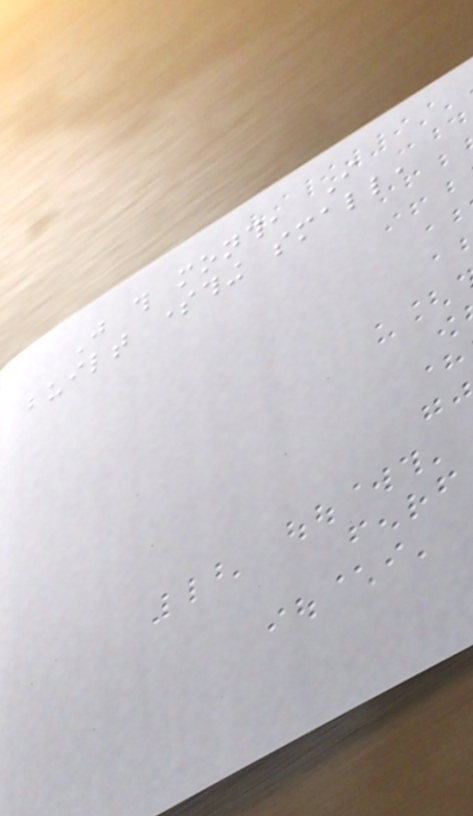Just this month, I
built something small,
